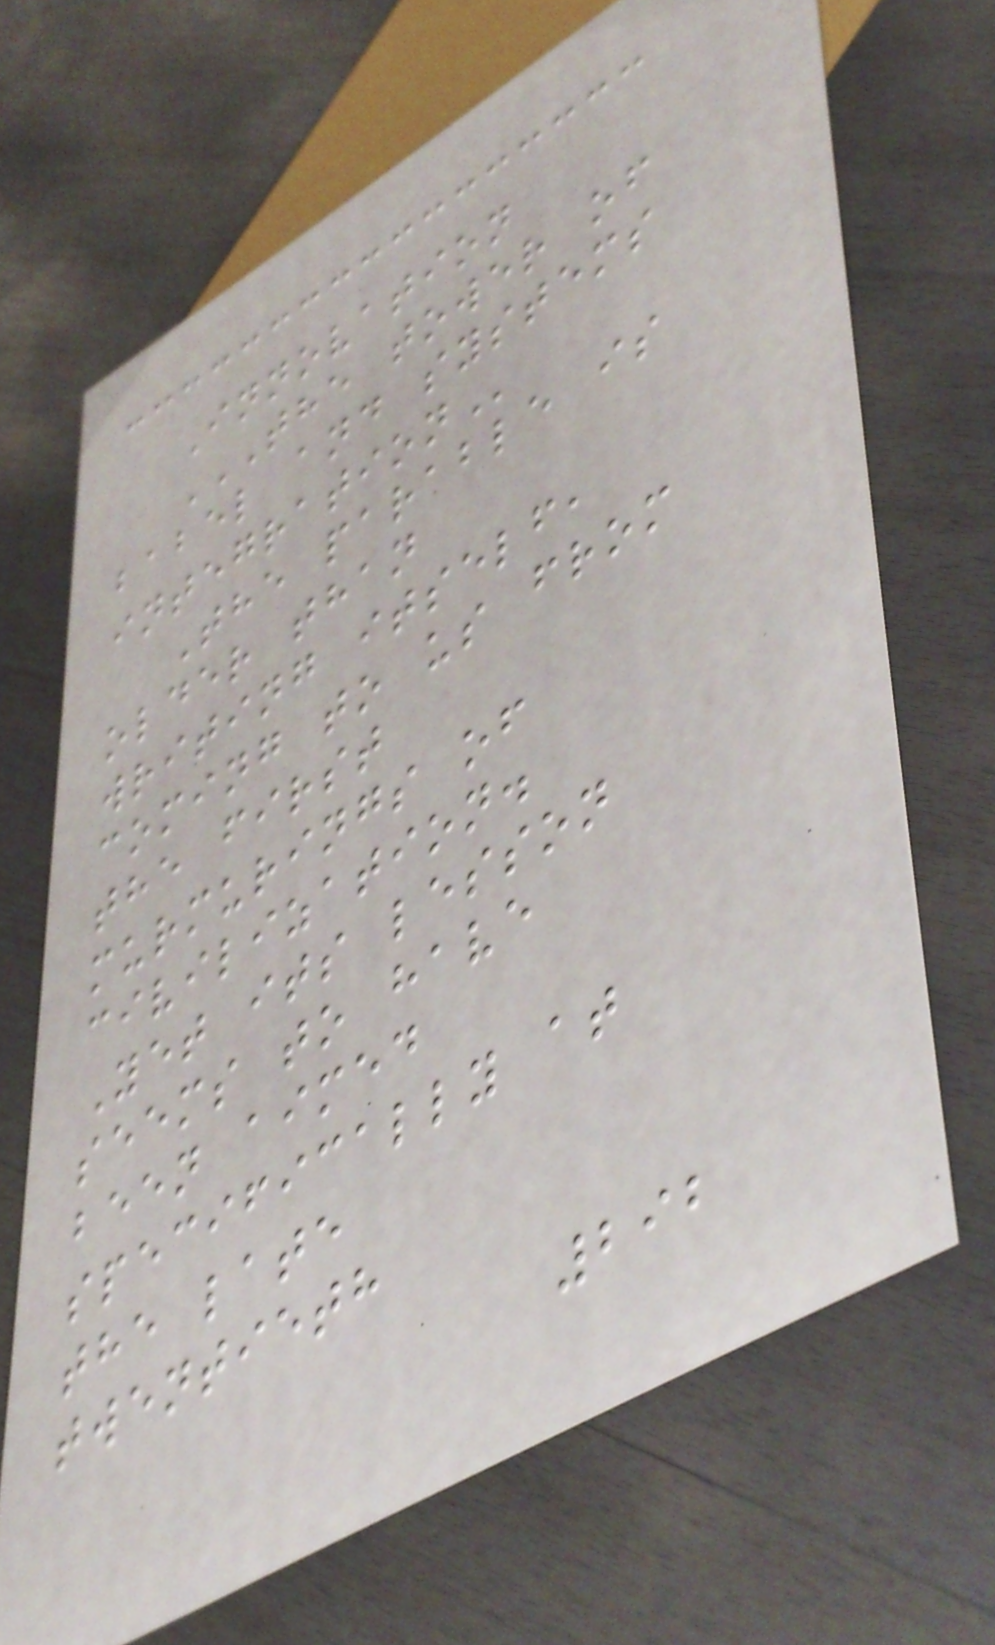Innovation
THE TOWER OF
BABEL AND SYSTEMS
INTEGRATION
The parable is
older than
writing itself,
coming to us from
the first
murmurings of
civilization.
Yet its lesson
seems to have
been aimed
specifically at
the late
twentieth
292
